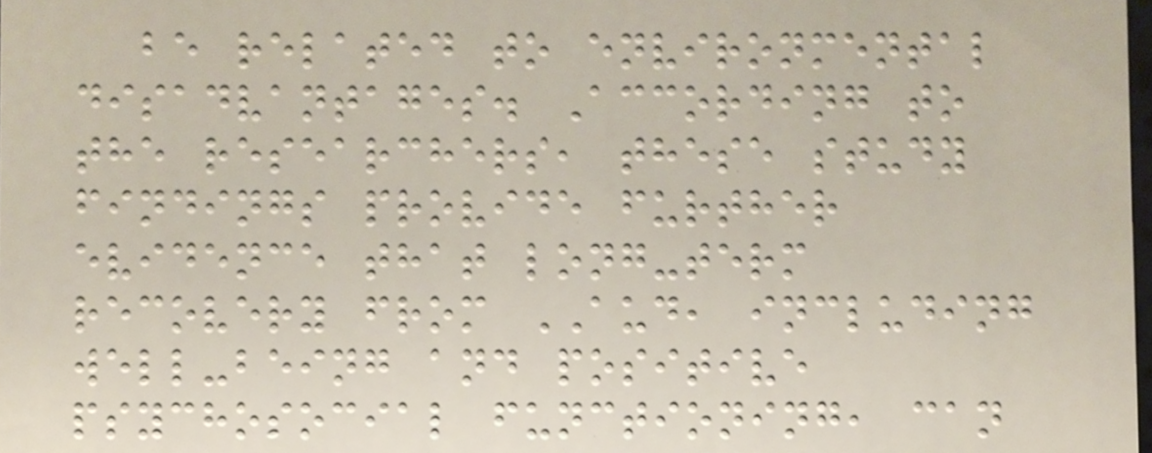be related to environmental
disadvantages. According to
the researchers, these study
findings provide further
evidence that long-term
recovery from AUD, including
well-being and positive
psychosocial functioning, can
